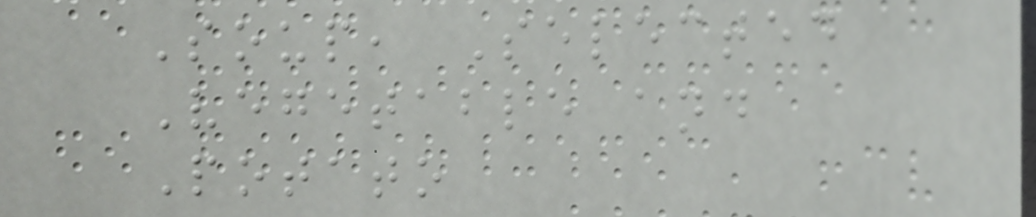Soup, Selected
Vegetable and
Potato
